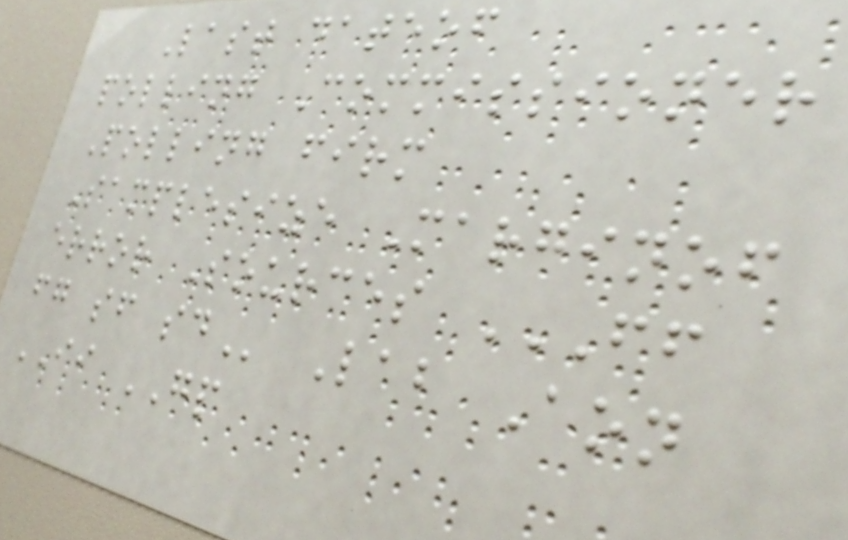Last dateof
polling Commissioner
Polling firm
Samplesize Marginof
error Sources FF
FG SF SD Lab Aon
II GP
